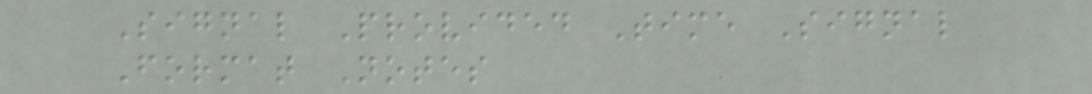Signal Provided Time Signal
Format Notes
